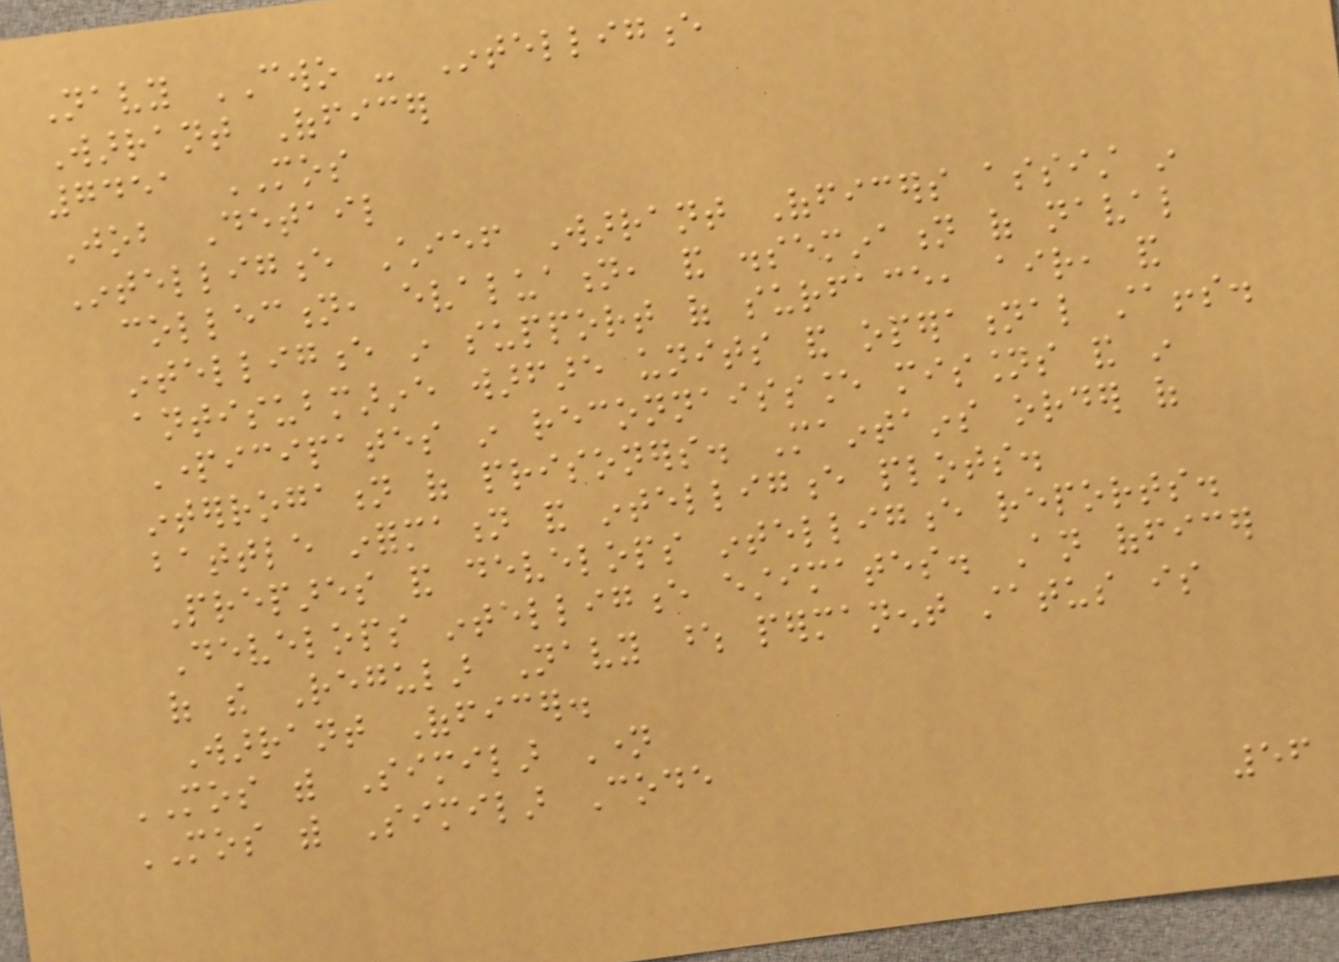Navy CWO - Intelligence
Warrant Officer
7451 MOS
Job Detail
Intelligence Chief Warrant Officers assist in
collection, evaluation, and dissemination of naval
intelligence in support of surface, air, and
antisubmarine warfare units and operational staffs.
Participates in reconnaissance missions and in
interrogation of prisoners. Maintains order of
battle information and intelligence plots.
Prepares and develops intelligence reports.
Develops intelligence estimates. An officer
of the Regular Navy whose permanent status is
Warrant Officer.
MOS with Similar Name
MOS with Similar Code
56
